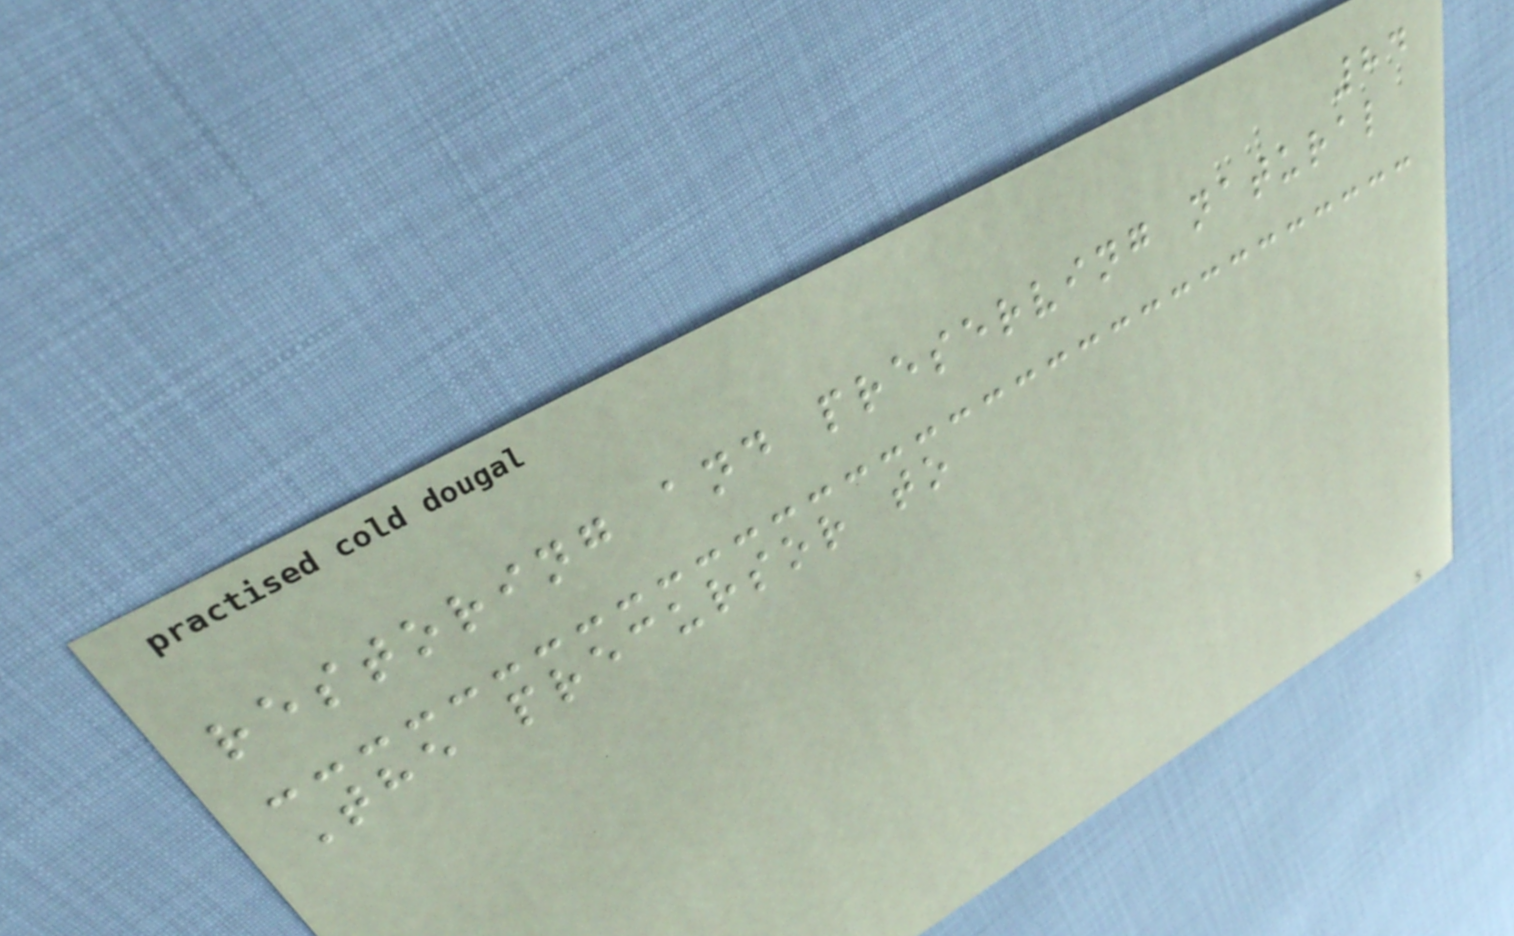84
restoring and preserving natural
The precursor to
